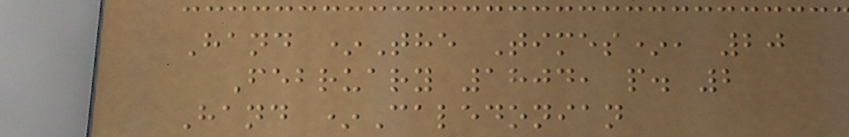Hand *The Times*, 20
February 1804, p. 2
Hand *Caledonian
